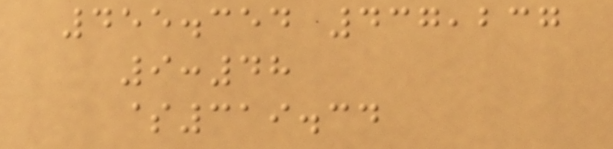455.354 437,237
9:48
$319.34
